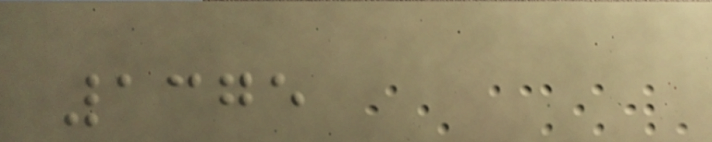1375
